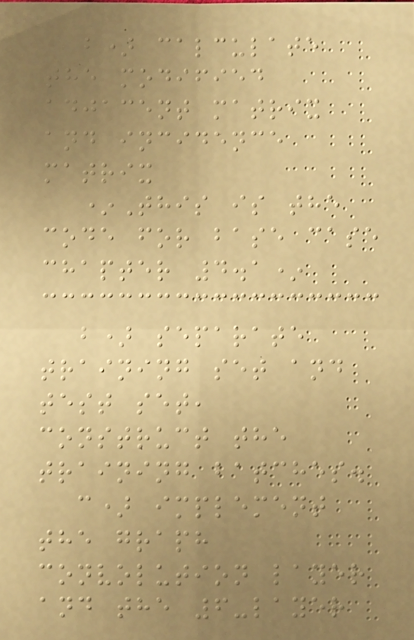b) calculate
the modified
adjacent matrix
and incidence
matrix
*This is the
code for base case
chapter 4.1*
b) separate
training set and
test set,
construct the
training batches.
c) implement
the graph
convolution layer
and the 6-layer
